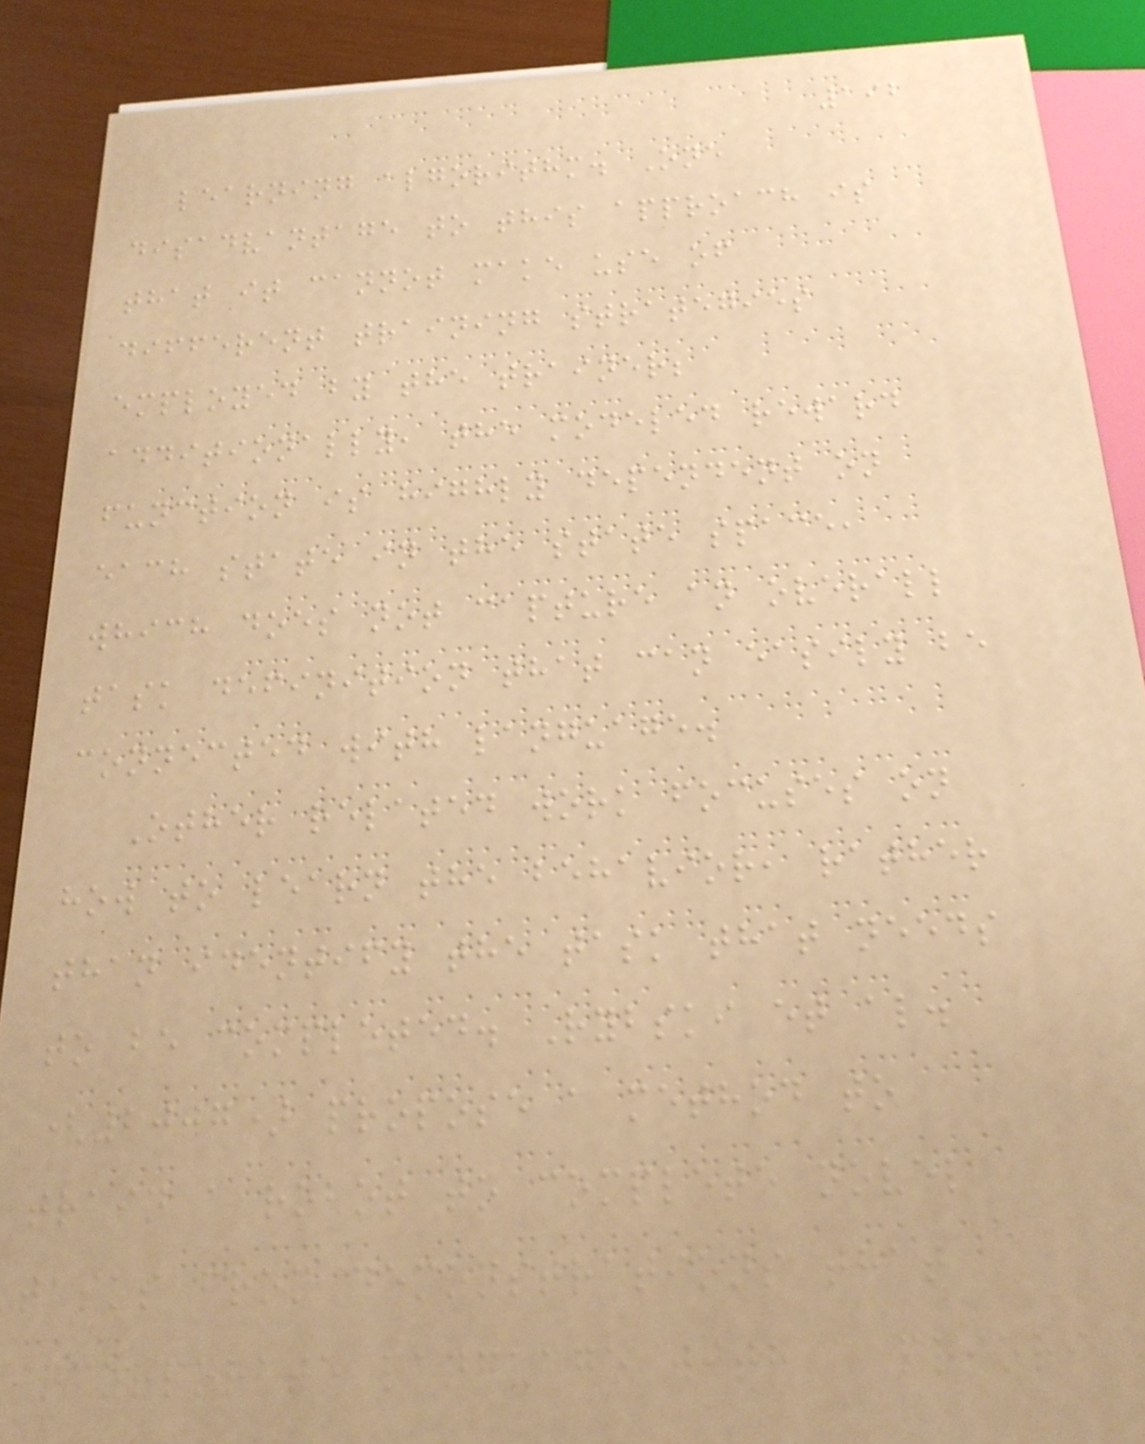192
learning algorithm. One
disadvantage to this approach is
that it cannot make use of
different training strategies
employed by the trainer;
additionally, the modeled reward
function is highly dependent on
each state in the state space,
which does not capture an overall
task definition that can easily be
connected with language.
Other related work focuses on
how to learn the behavior, rather
than identify the task that needs
to be completed. Rybski et al.
(2007) propose a method to
train a robot to complete novel
tasks from demonstrations that
incorporate language with a priori
